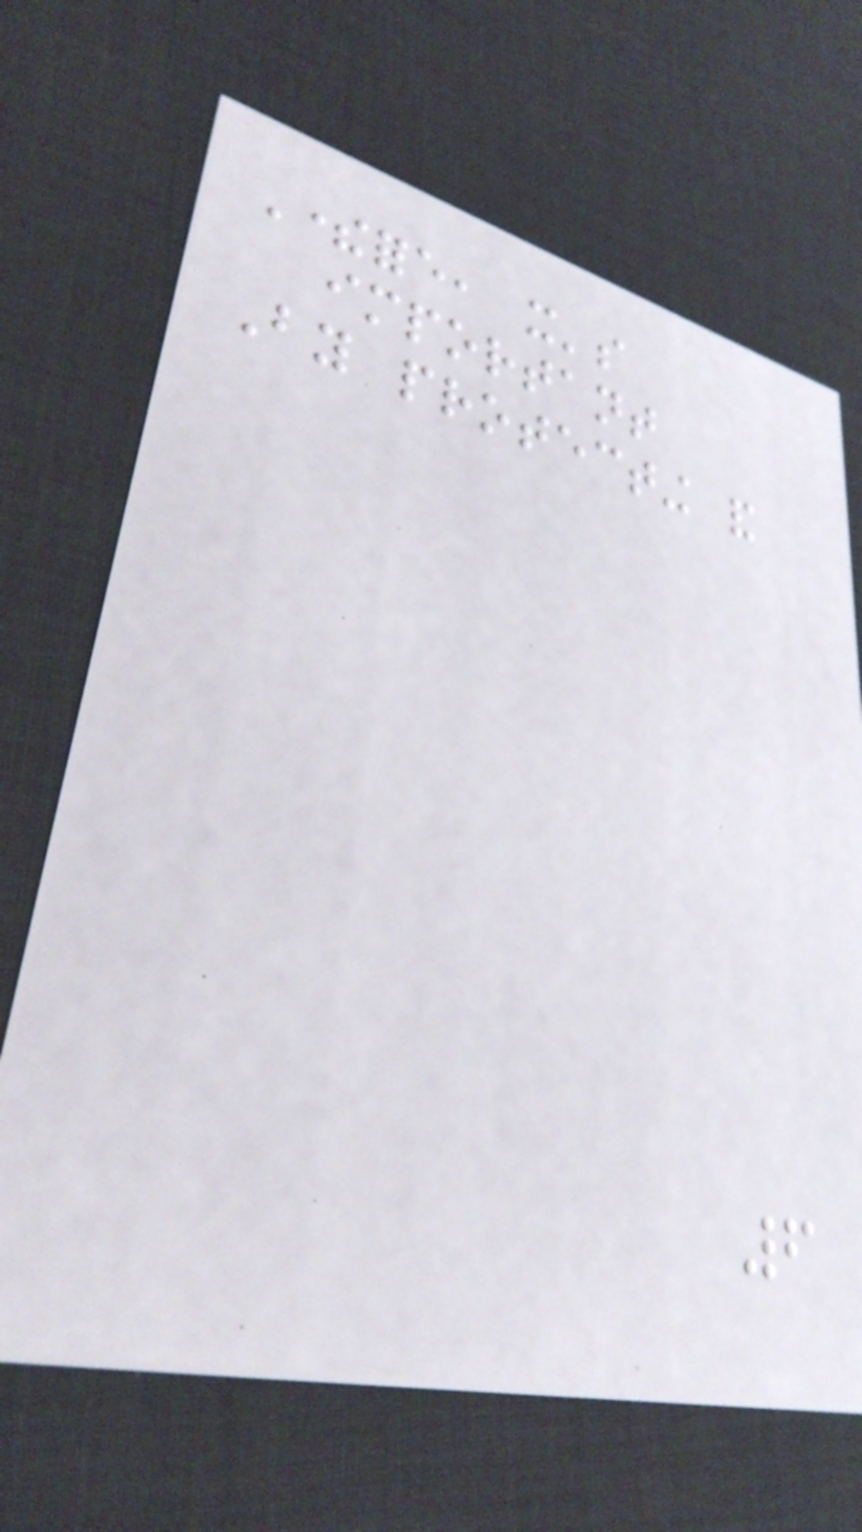Therefore, it's
important
By protecting and
6
